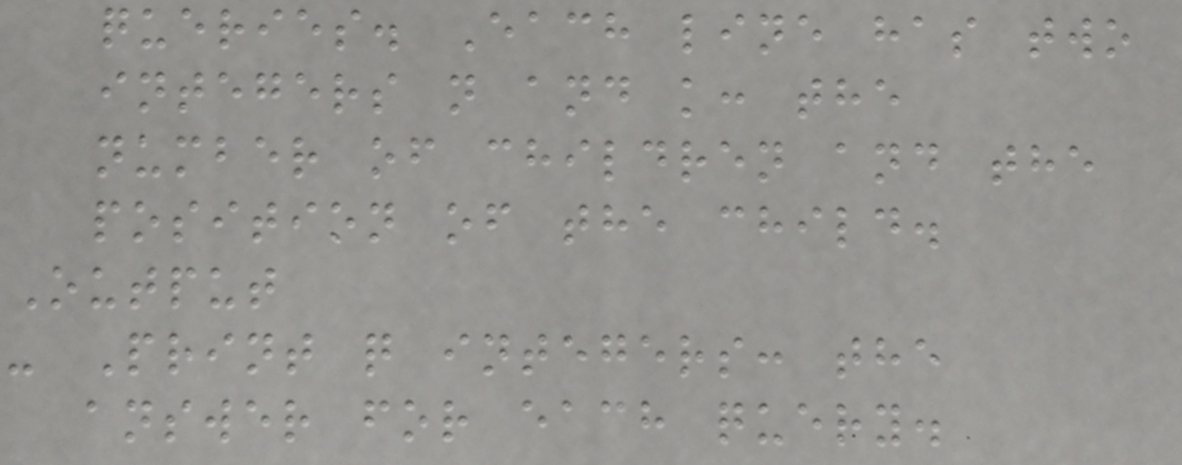queries. Each line has two
integers n and k: the
number of children and the
position of the child.
Output
- Print q integers: the
answer for each query.
